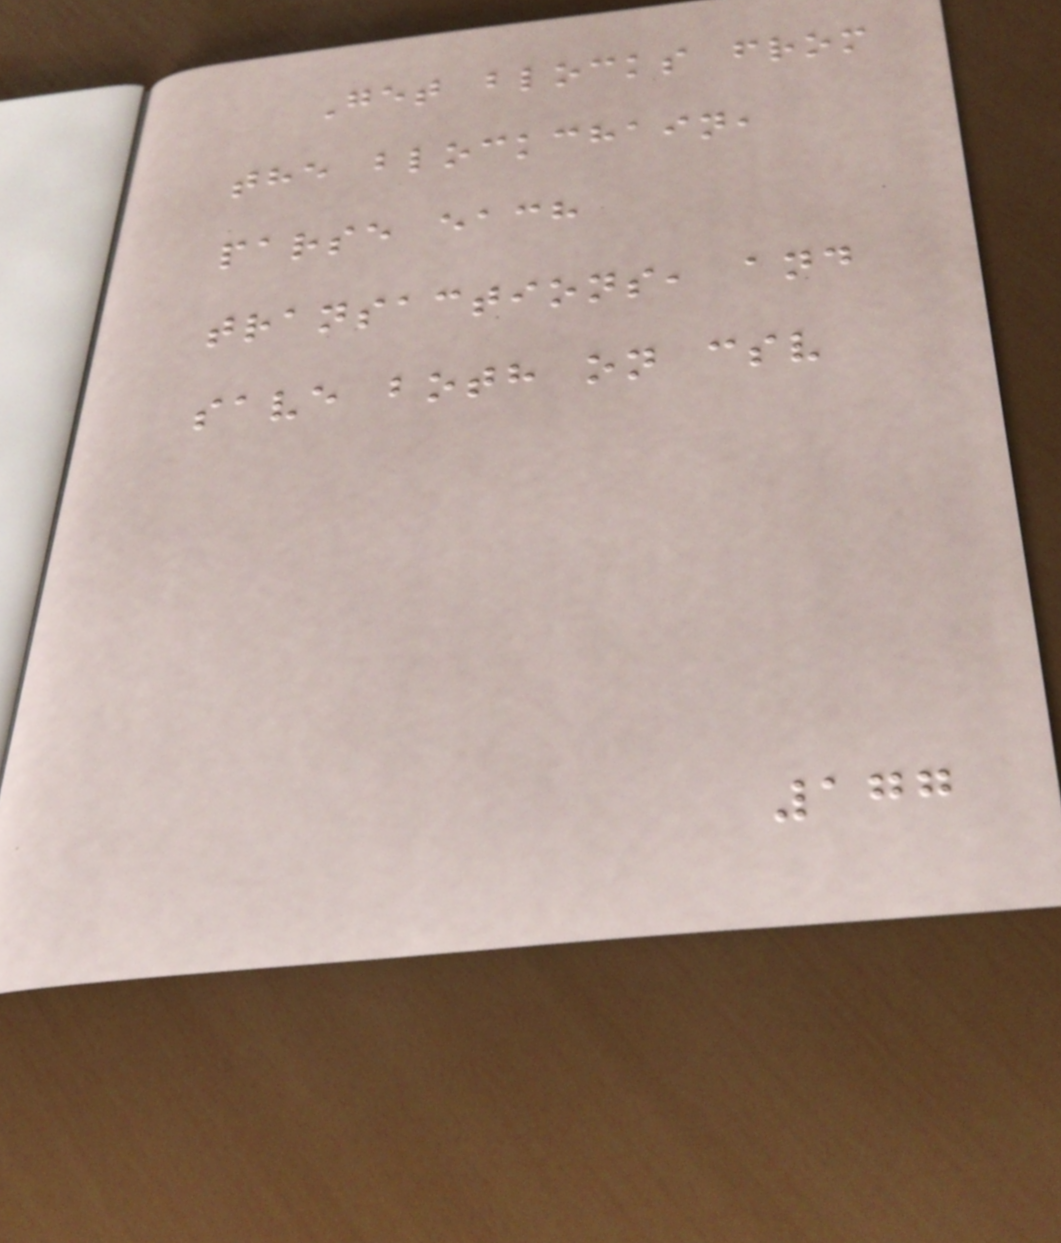Get blocks from
the blockchain,
parse each
transactions, and
save both on csv
177
